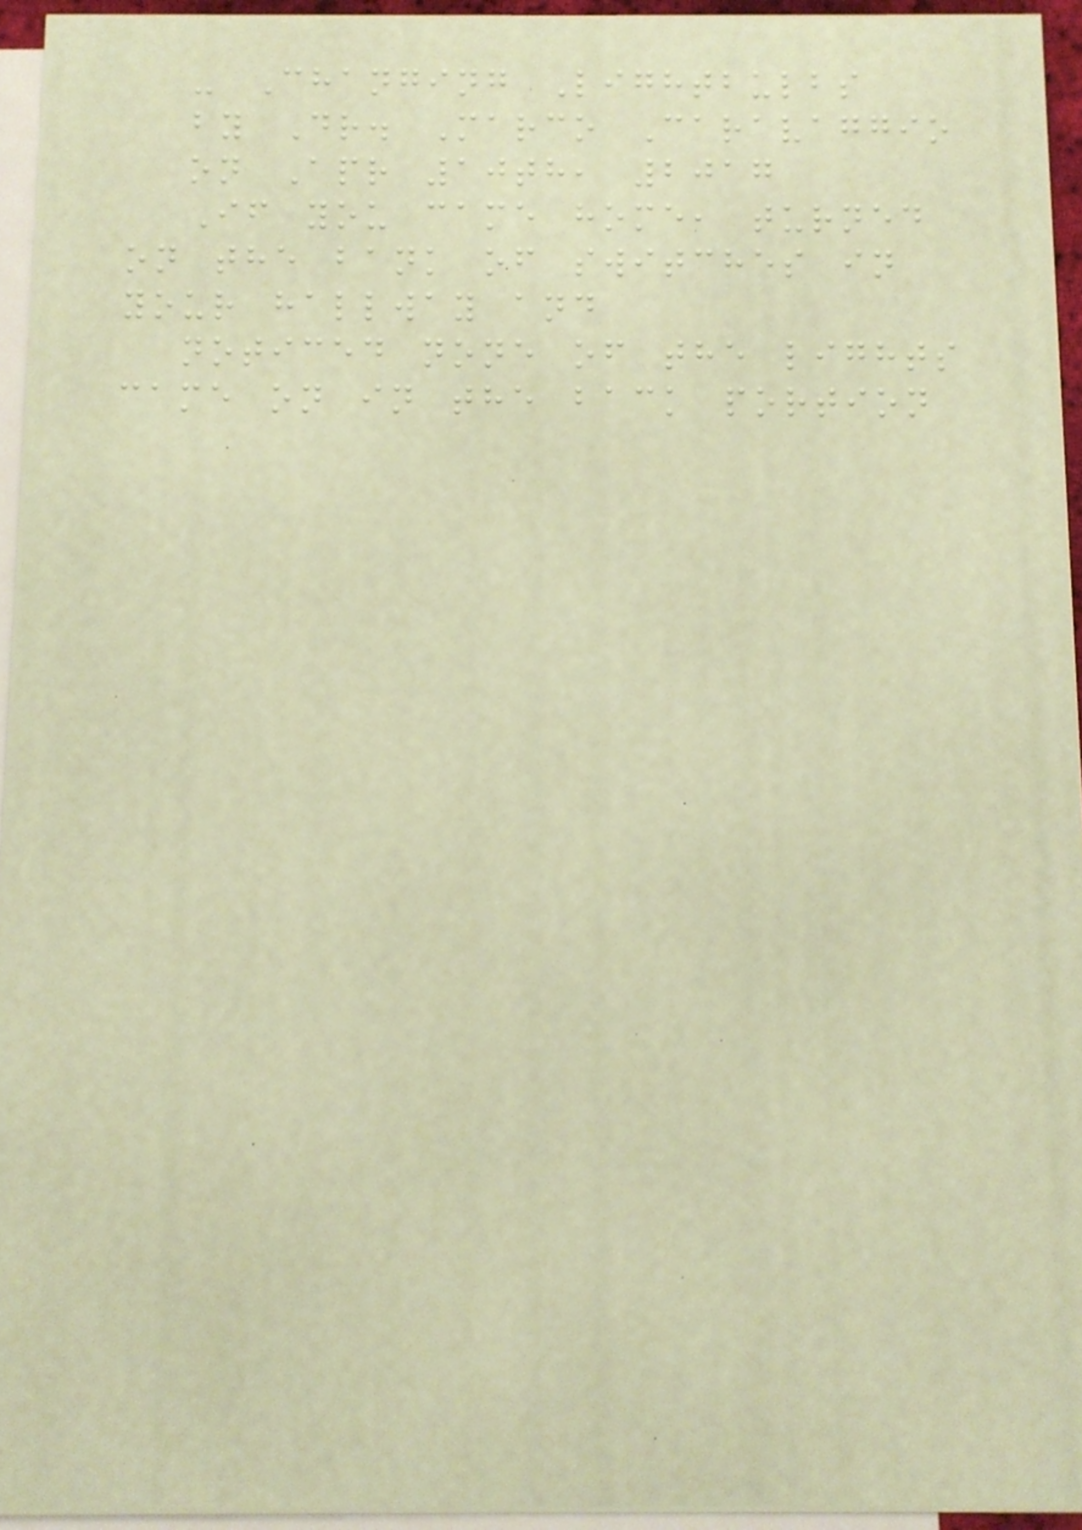- Changing Lightbulbs
by Dr. Marco Caravaggio
on Apr 10th, 2017
If you came home, turned
on the bank of switches in
your hallway and
noticed none of the lights
came on in the back portion
